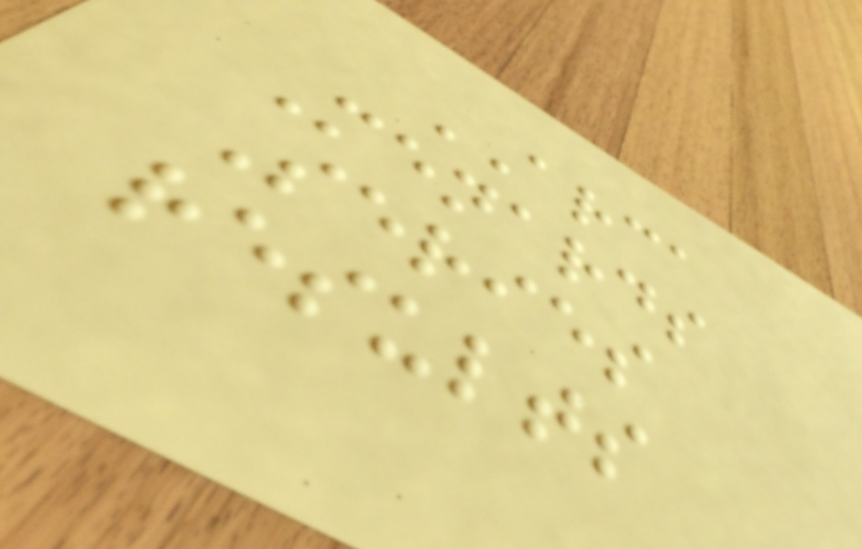ARCA
Menards
Series
results
